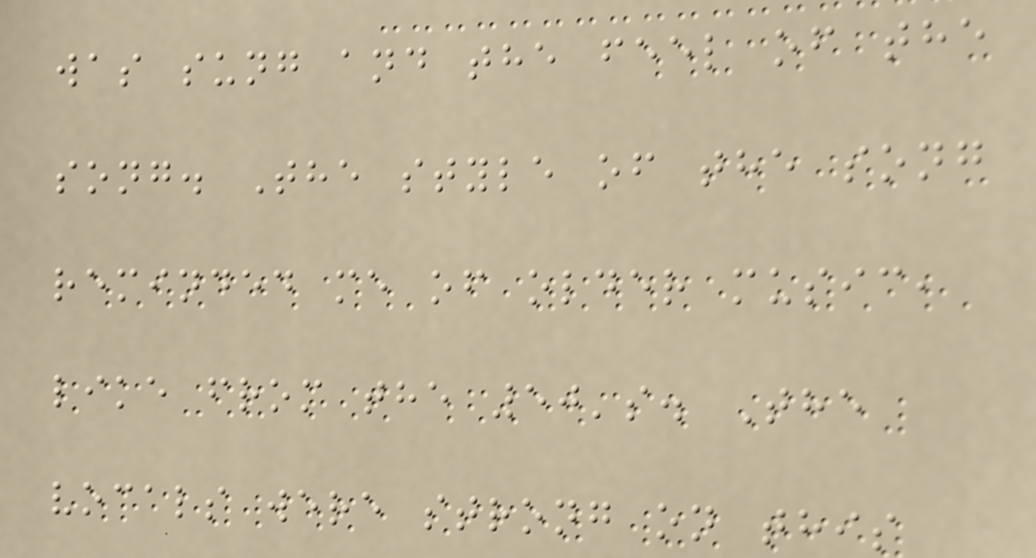was sung and the feel of the
song. The style of the song
reminded me of older music,
like from the 50's. The
vocals were strong on this
